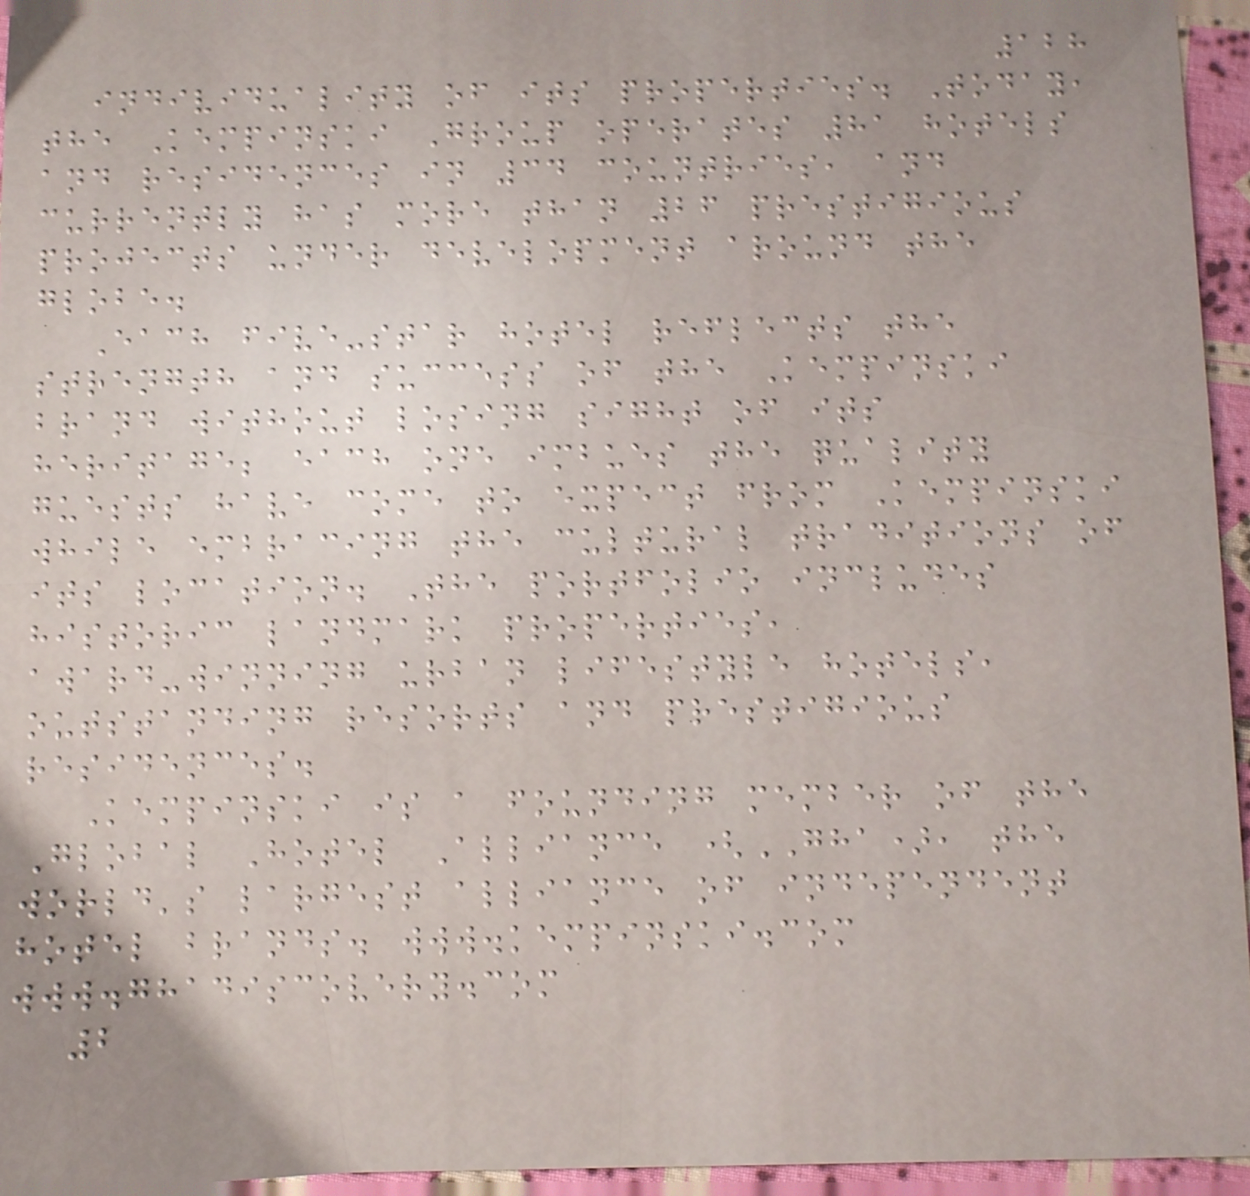128
individuality of its properties. Today,
the Kempinski Group operates 81 hotels
and residences in 34 countries, and
currently has more than 26 prestigious
projects under development around the
globe.
Each five-star hotel reflects the
strength and success of the Kempinski
brand without losing sight of its
heritage; each one imbues the quality
guests have come to expect from Kempinski
while embracing the cultural traditions of
its location. The portfolio includes
historic landmark properties,
award-winning urban lifestyle hotels,
outstanding resorts and prestigious
residences.
Kempinski is a founding member of the
Global Hotel Alliance (GHA), the
world's largest alliance of independent
hotel brands. www.kempinski.com
www.ghadiscovery.com
2
